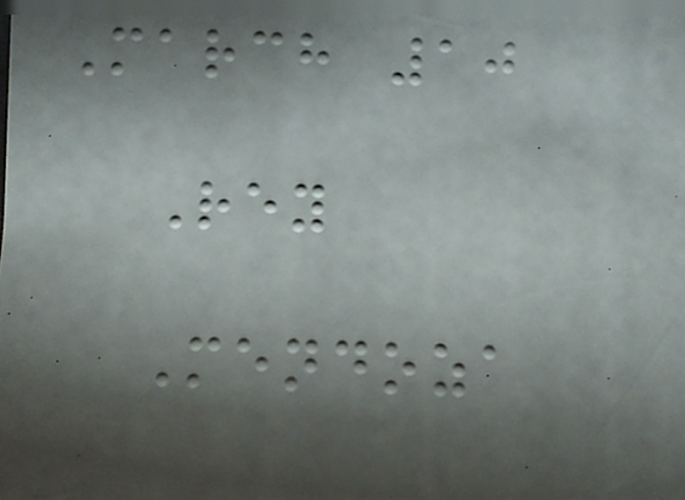March 10
Rey
Mendoza
